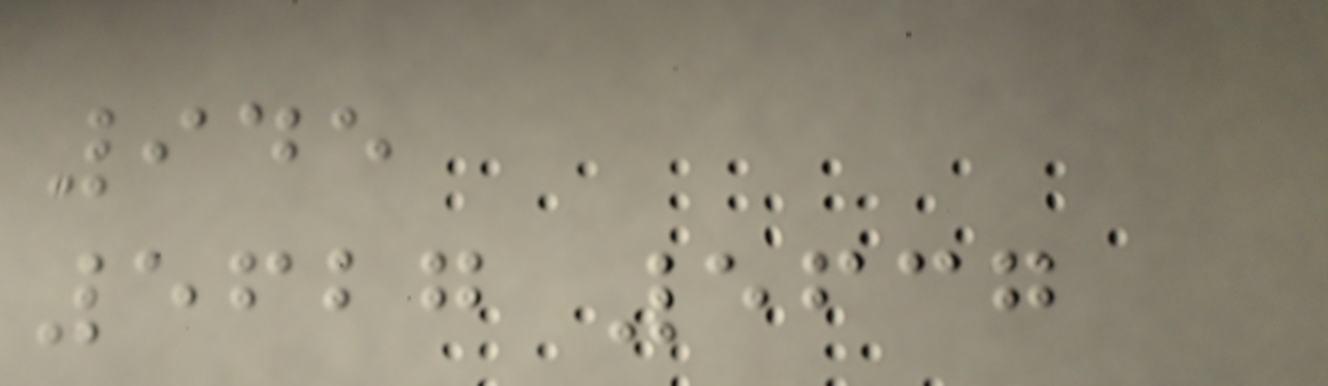945
5627 5637
